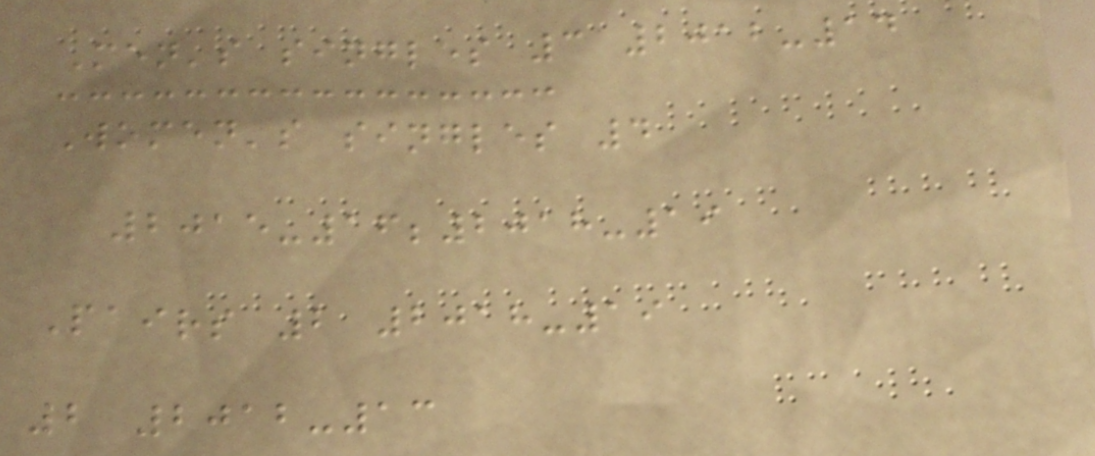Men's singles 3 2012-14
Women's singles 4
2015-16;2018-19
Pairs 2 2018-19
2 2012-13
